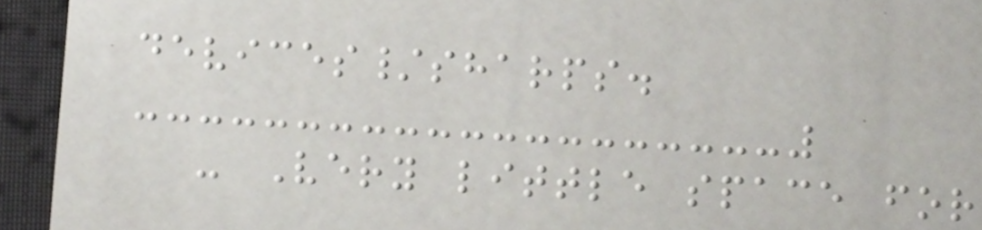devices/sharps.
- Very little space for
